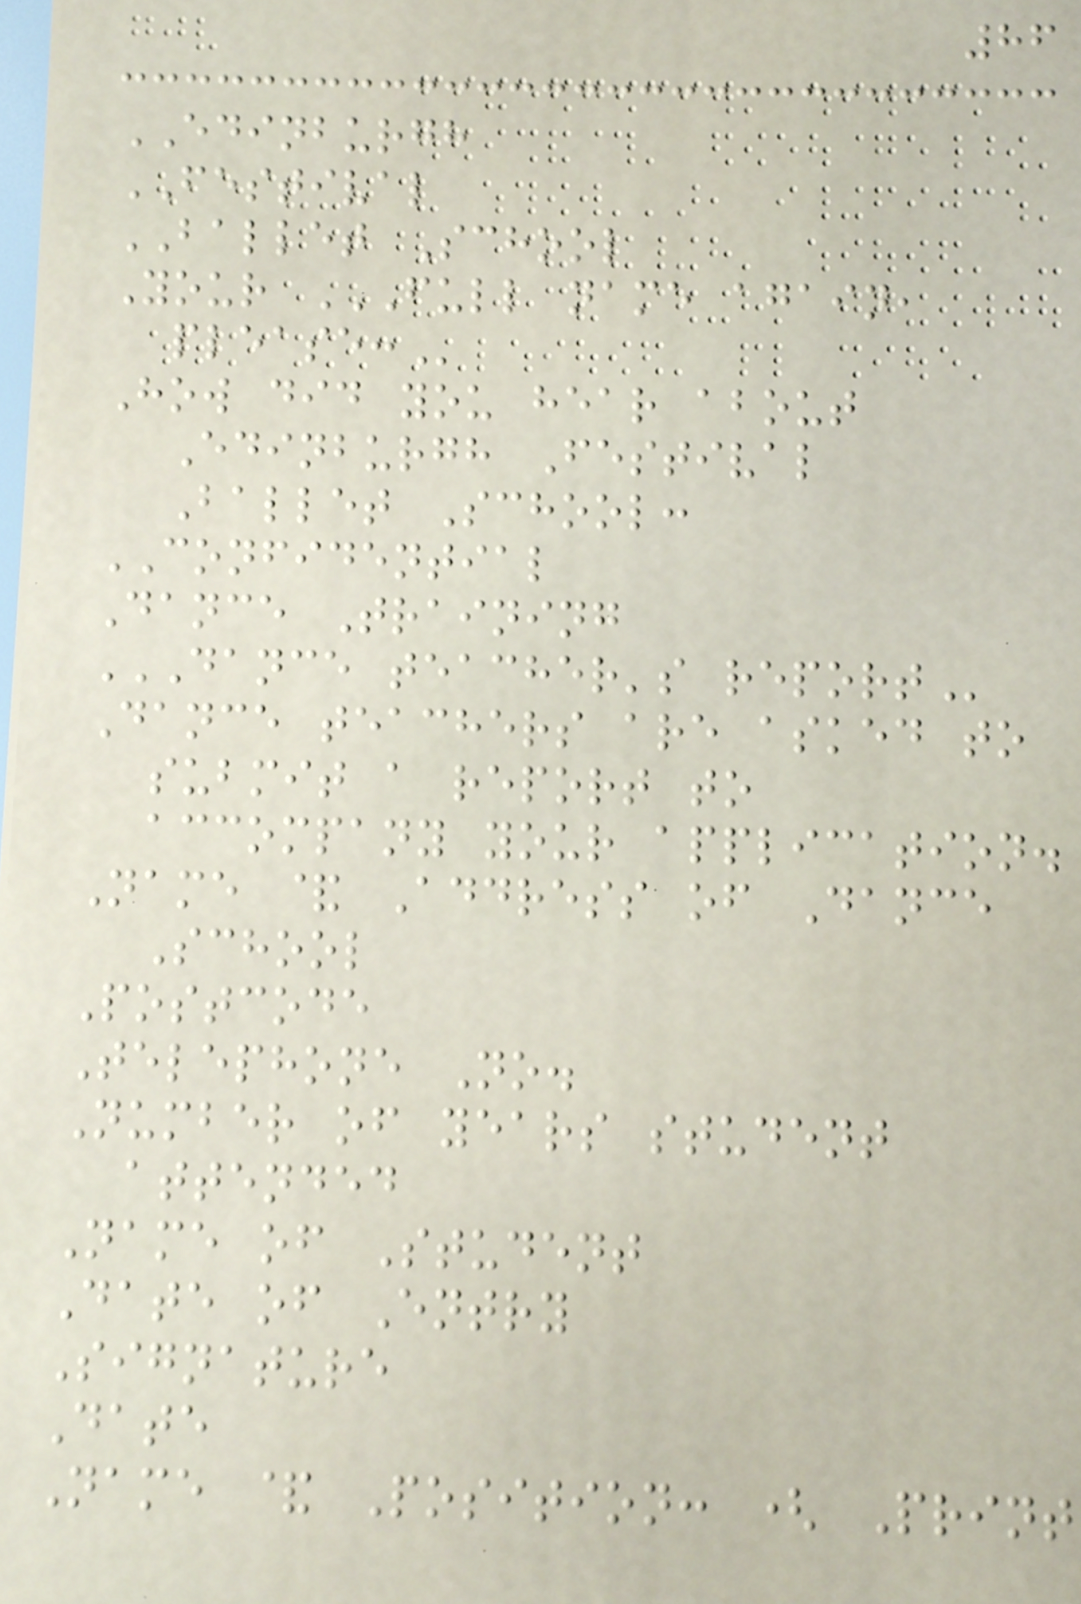86
EDINBURGH
FESTIVAL
BALLET School
Your FULL NAME AGAIN,
PLEASE:
How did you hear about
Edinburgh Festival
Ballet School:
CONFIDENTIAL
Dance Training
DANCE TEACHER'S REPORT
Dance teachers are asked to
submit a report to
accompany your application.
Name & Address of Dance
School
Postcode
Telephone No.
Number of years student
attended
Name of Student
Date of Entry
Signature
Date
Name & Position: ( Print
